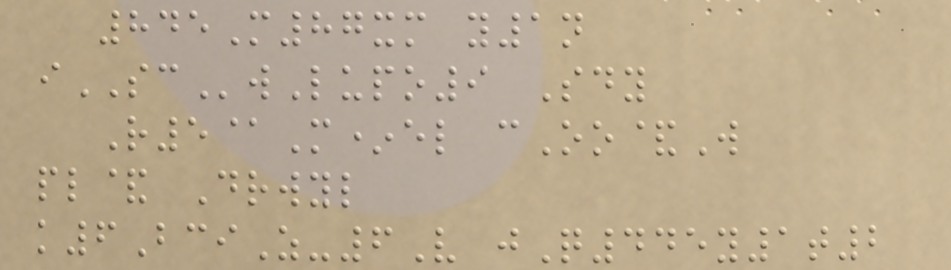845M87xm y1n
iSCwLupo9 Sdy
R5@M*el cOo&W
pl& Drwyl
k6BciZ-6V jQ445y1t2
